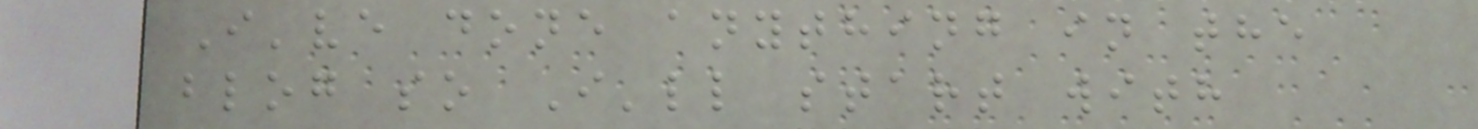I've done anything in the
blog so I'll start with
